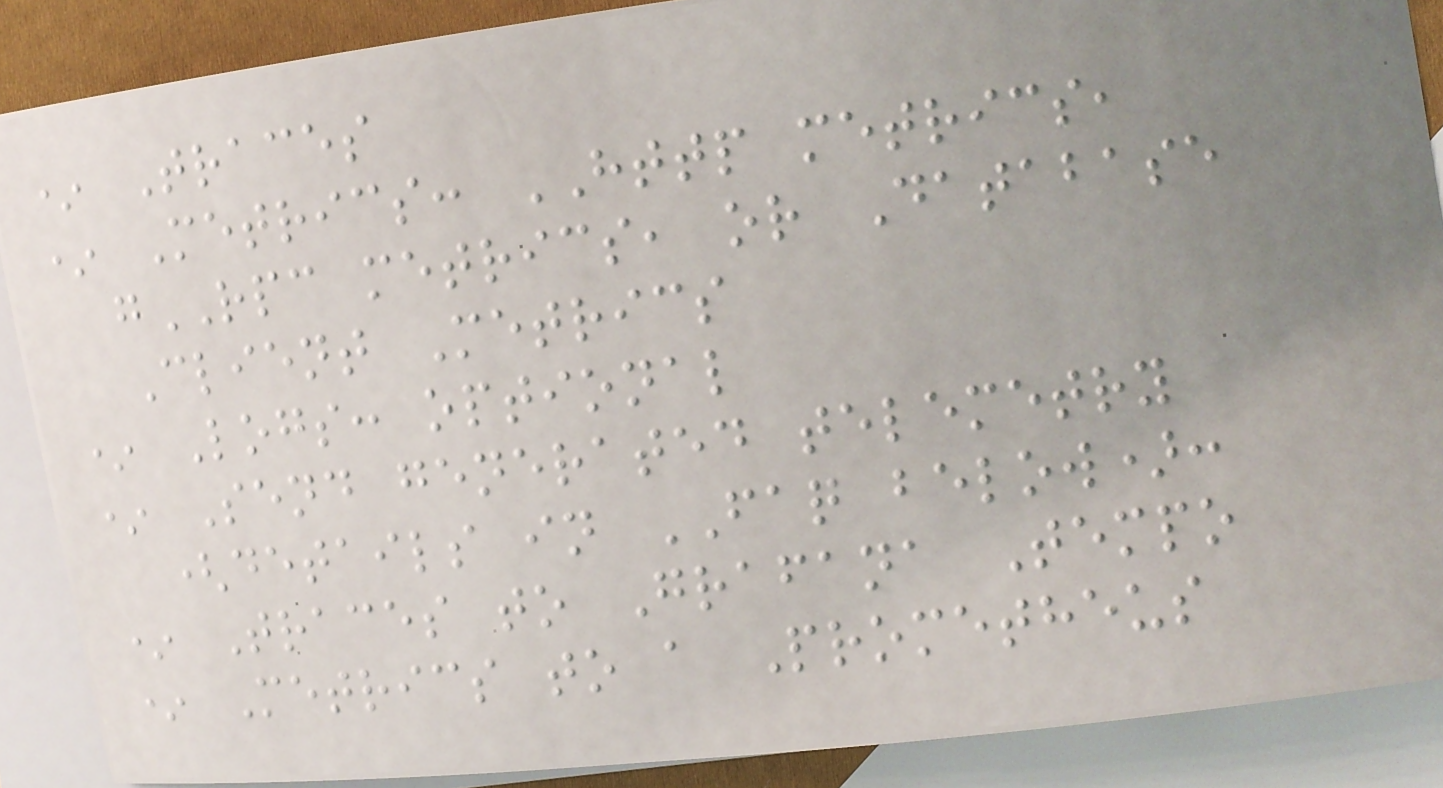* Traces
* Metrics: HTTP metrics,
gRPC metrics, or Database
Client Metrics
* Logs: optional
* Send generated telemetry
(details in FAQ below):
* Traces to Grafana Tempo
* Metrics to a Prometheus
